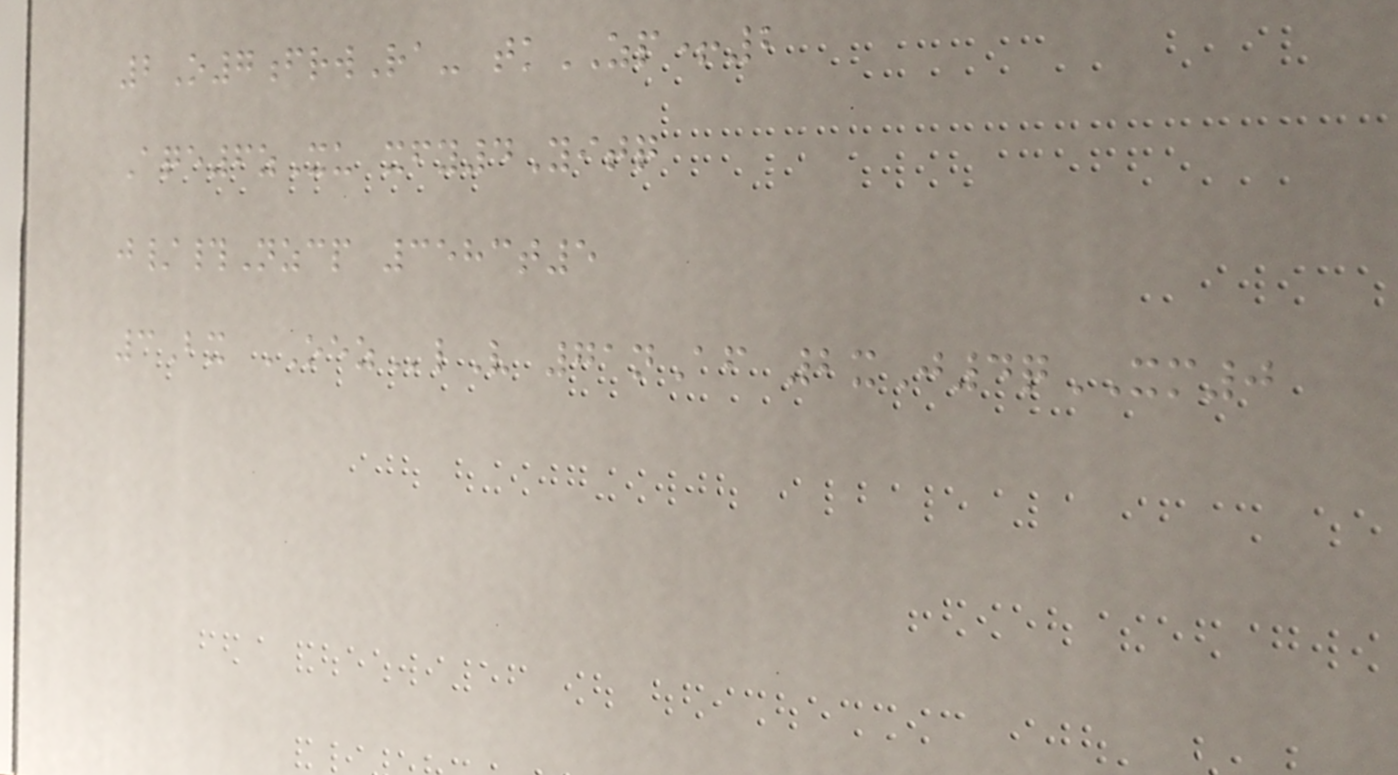2O7frwRa- tkZP+2
Aqe6zXu xfy4Yitq
j/#Nzcp 3583t5
3Bx OEZlV 71nAf 2xJ4qXM0
